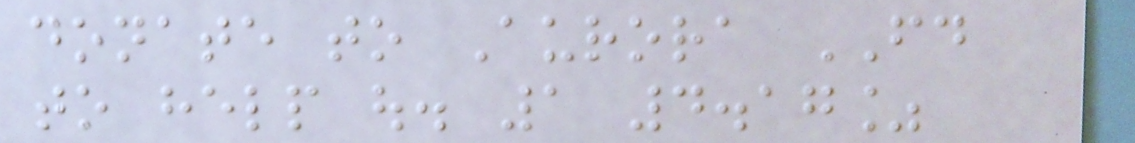donate to Aurora FD
to help out. 1 4.17%
